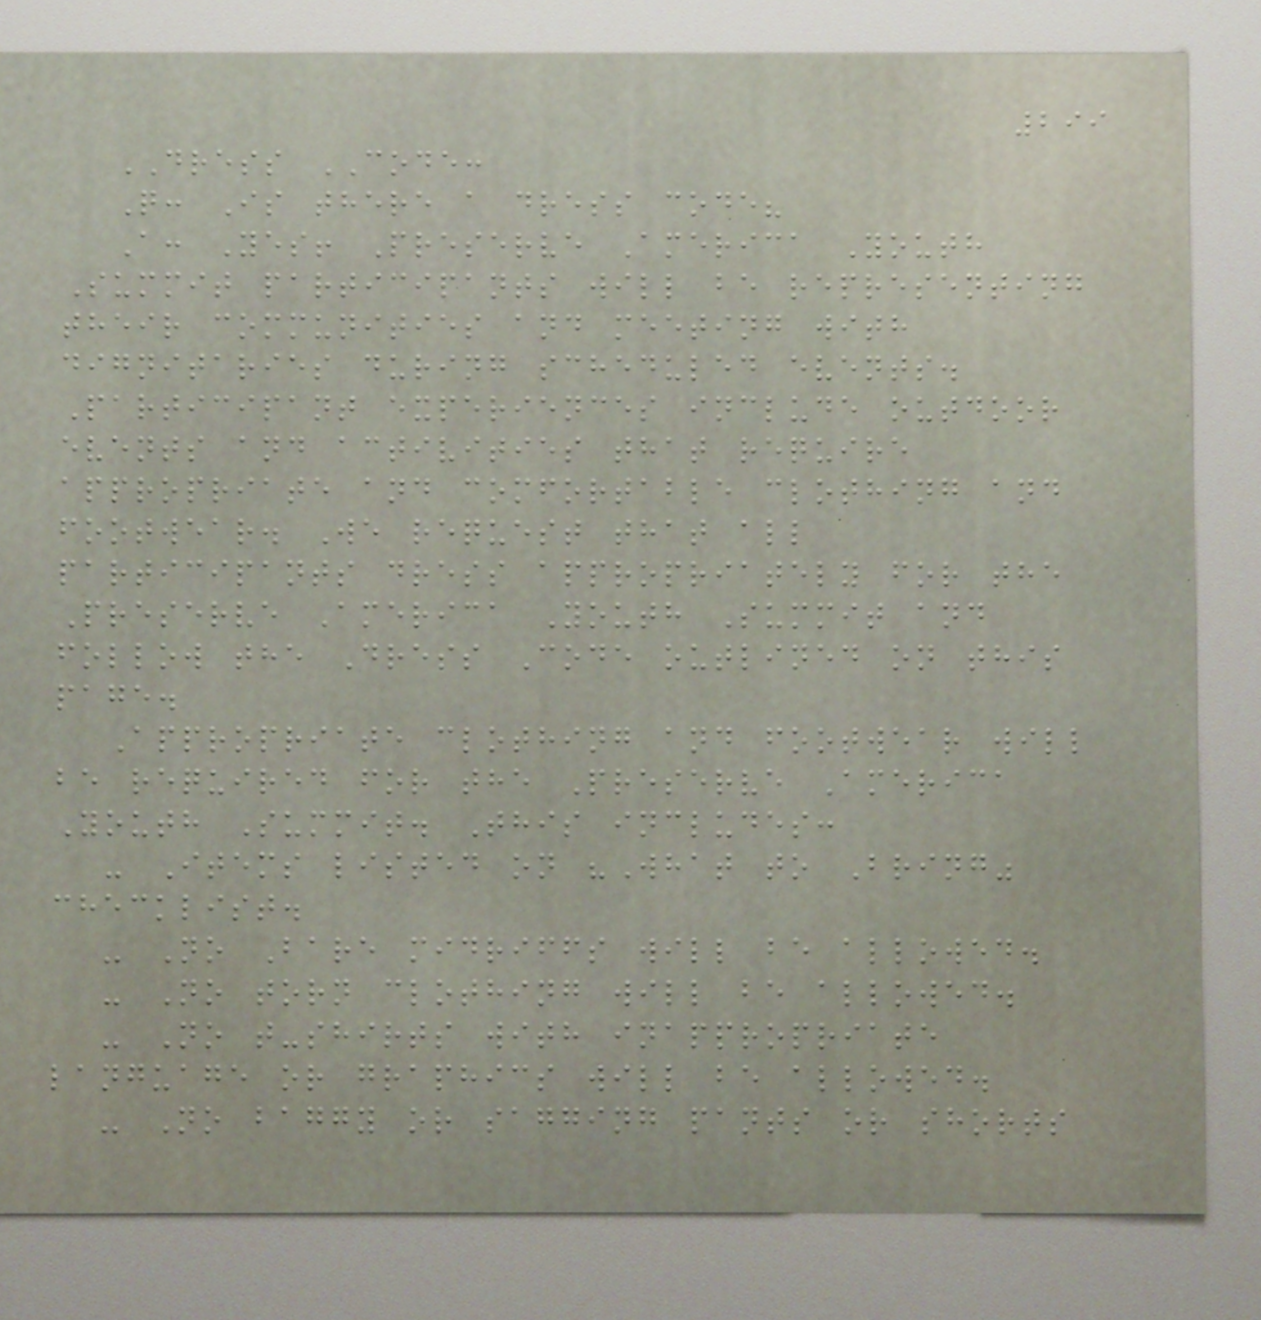299
DRESS CODE:
Q: Is there a dress code?
A: Yes! Preserve America Youth
Summit participants will be representing
their communities and meeting with
dignitaries during scheduled events.
Participant experiences include outdoor
events and activities that require
appropriate and comfortable clothing and
footwear. We request that all
participants dress appropriately for the
Preserve America Youth Summit and
follow the Dress Code outlined on this
page.
Appropriate clothing and footwear will
be required for the Preserve America
Youth Summit. This includes:
- Items listed on "What to Bring"
checklist.
- No Bare midriffs will be allowed.
- No torn clothing will be allowed.
- No t-shirts with inappropriate
language or graphics will be allowed.
- No baggy or sagging pants or shorts
